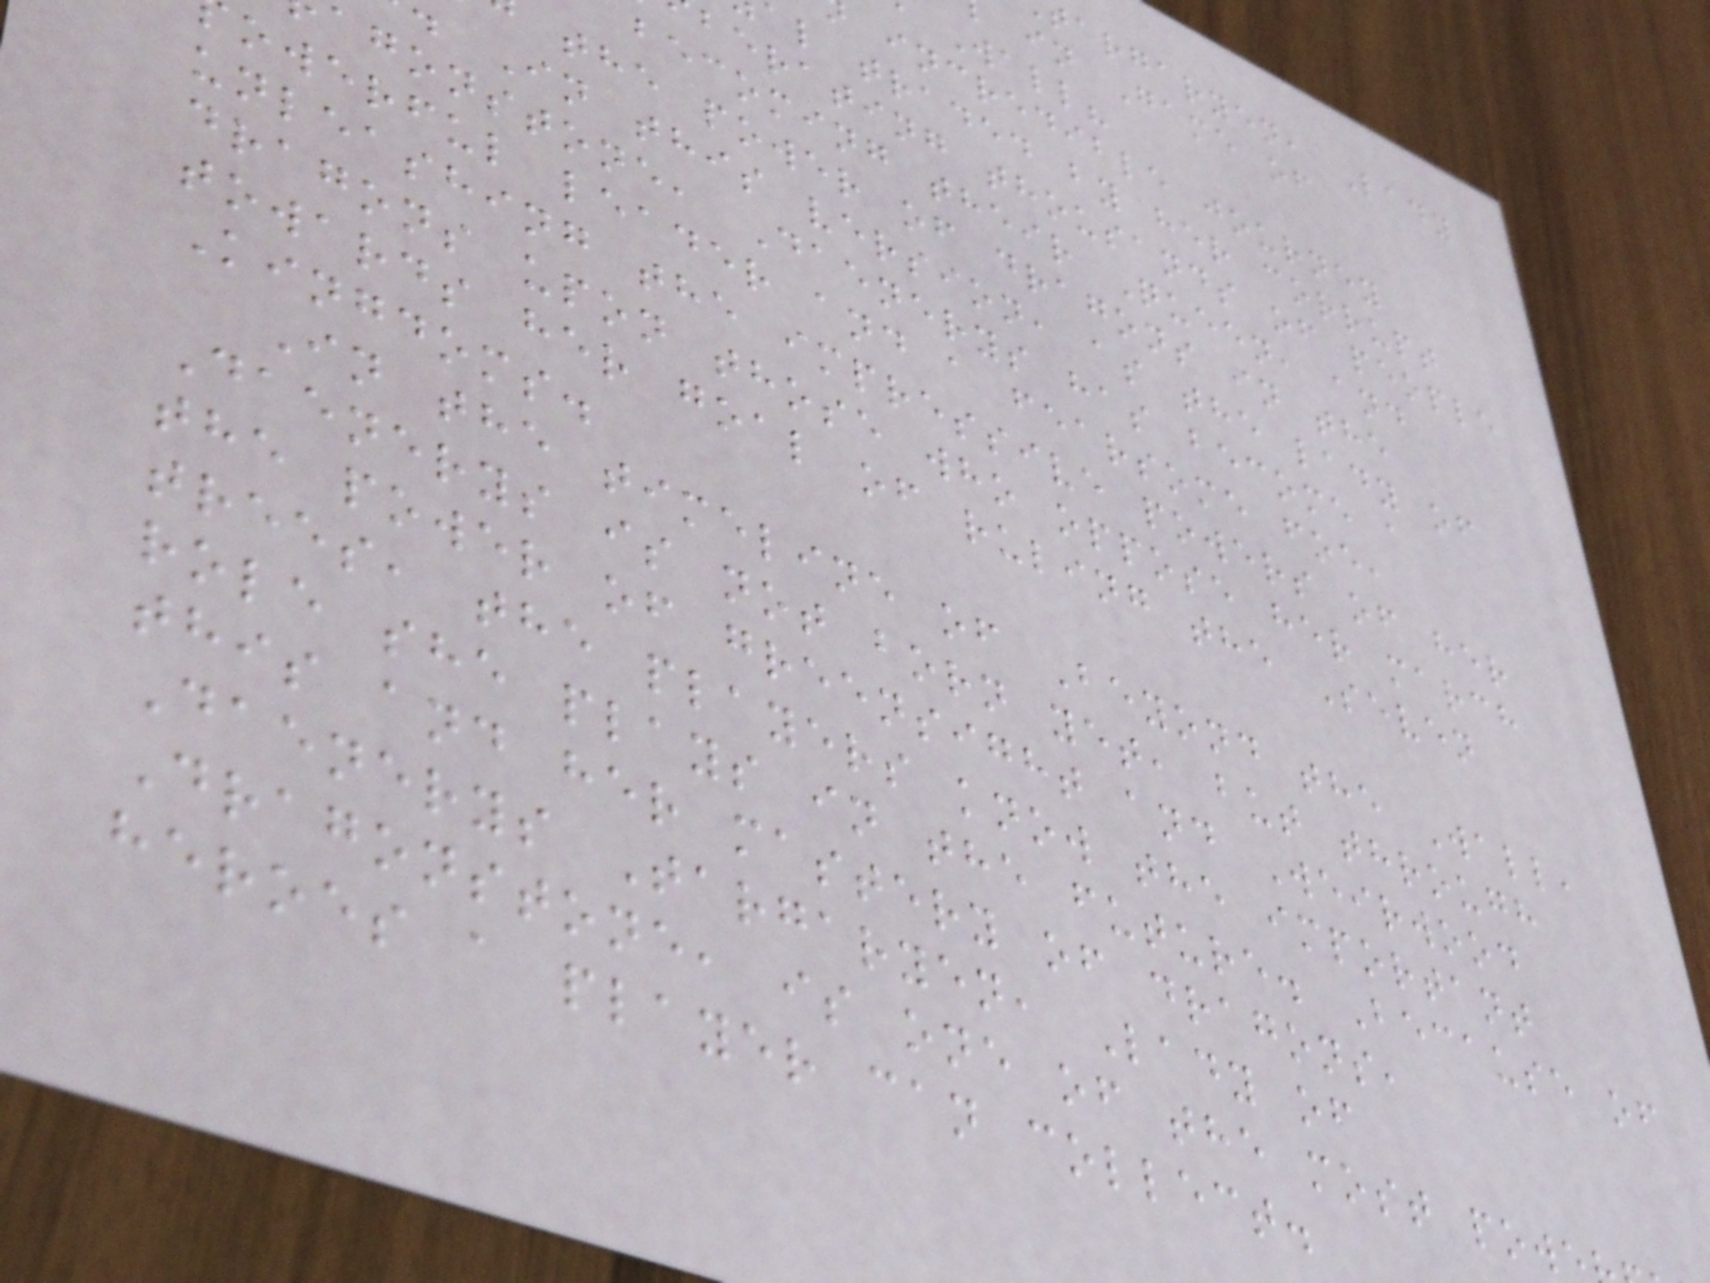targaryen, Lady
in Game of
incredible journey
l traded by her corrupt
berating thousands of people
becoming their Queen, and
the power of dragons in the
In this version, as the lady of
agonstone, Daenerys has become a
owerful leader and a fearsome foe,
unleashing the impressive powers of her
dragons upon those who oppose her march
towards her goal of ruling the Seven
Kingdoms.
In the timeline of Beyond the Wall,
Daenerys is not born yet, but through
the power of greensight and Weirwood
trees, the players know the important
role she plays in the future. Because of
this and her mastery of dragons,
Daenerys Targaryen, Lady of
Dragonstone, is one of the most pow
heroes a player can collect.
